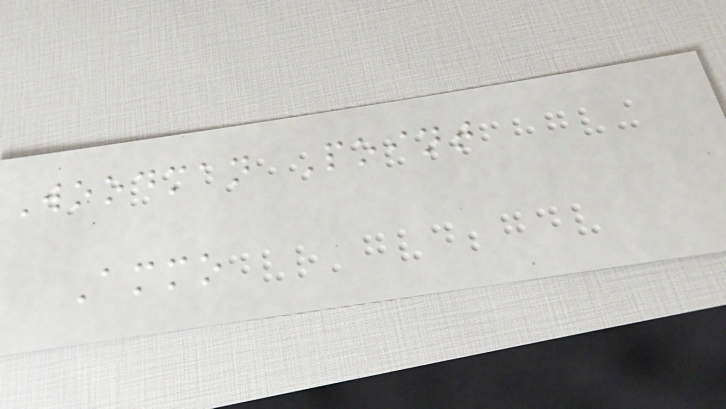Woodman Point
Ammo
